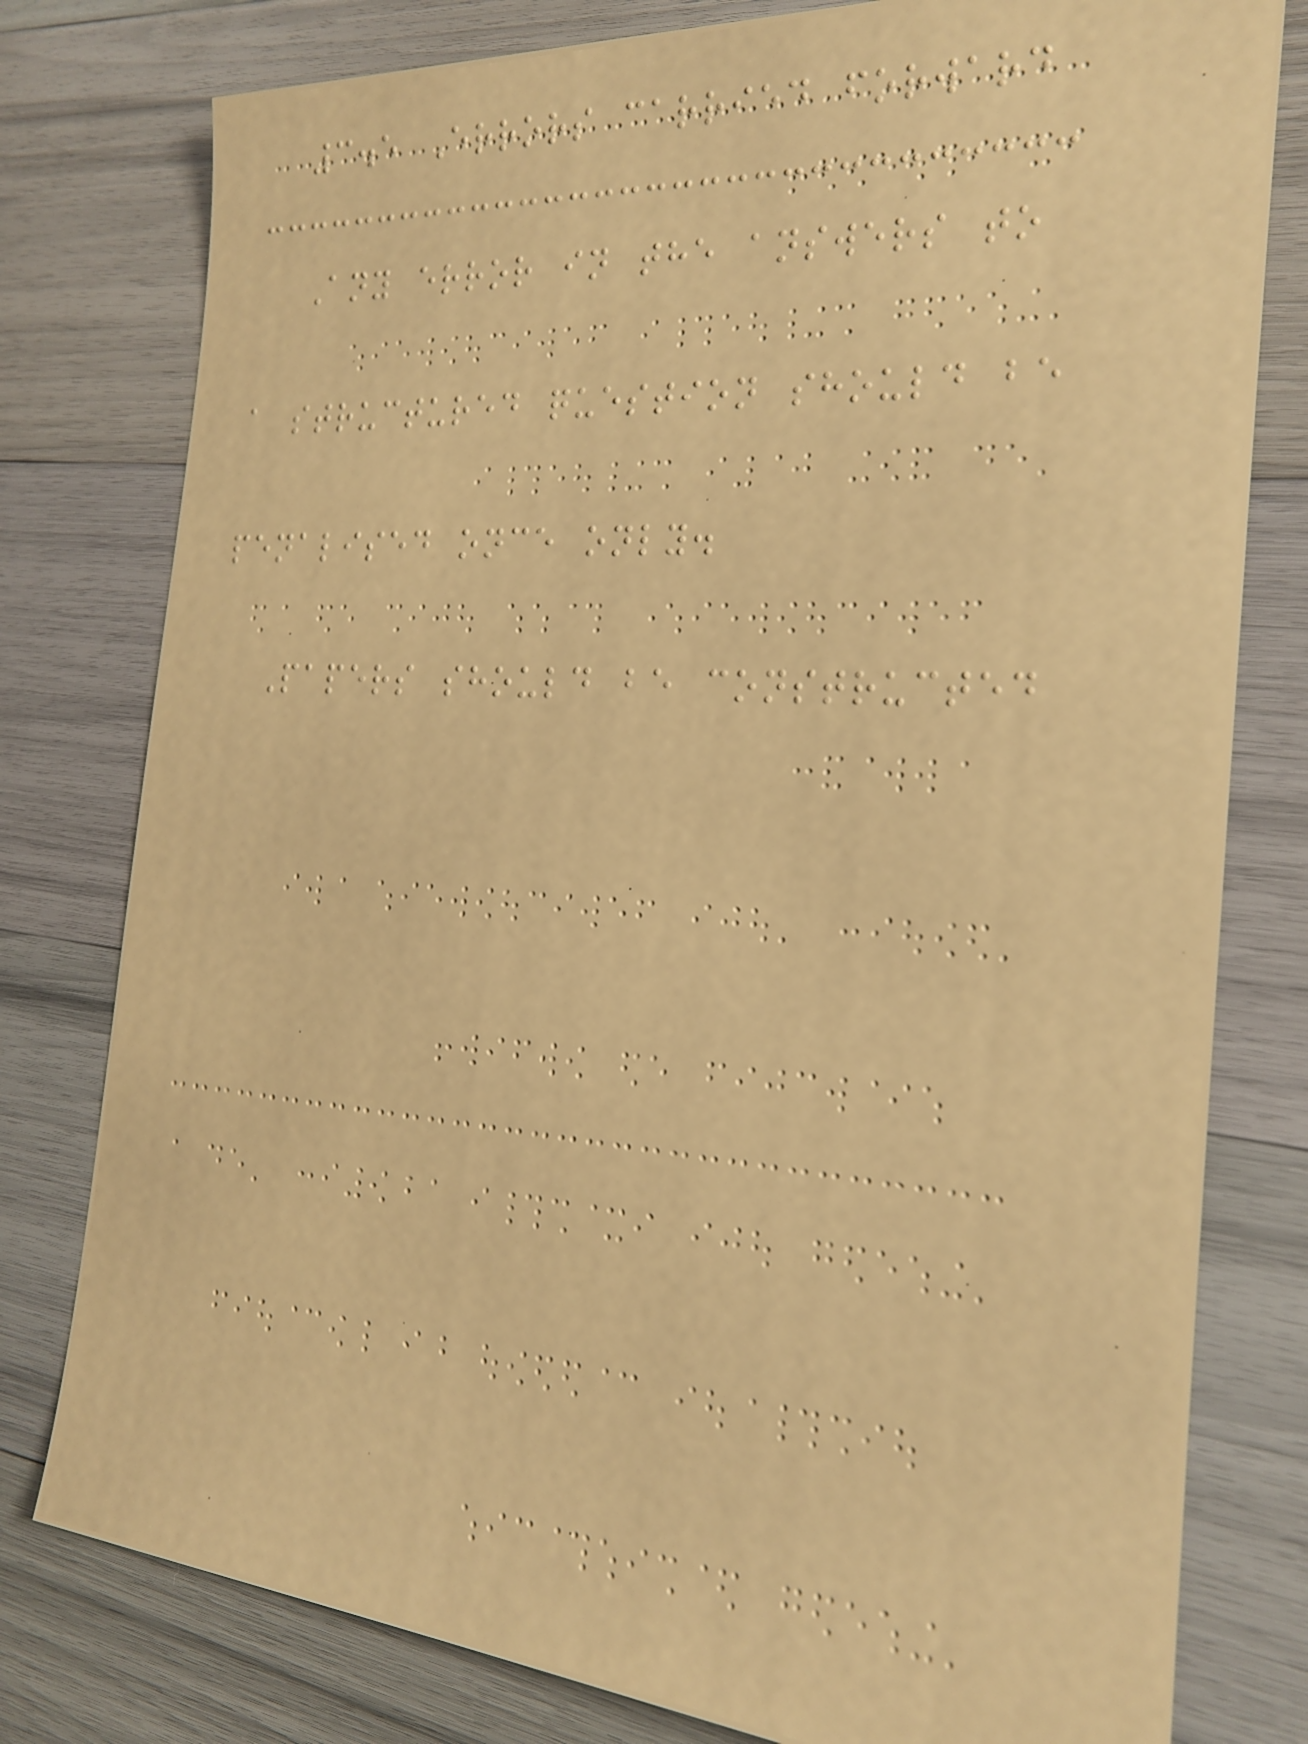3.5 Errors carried forward
Any error in the answers to
a structured question should be
penalised once only.
Papers should be constructed
